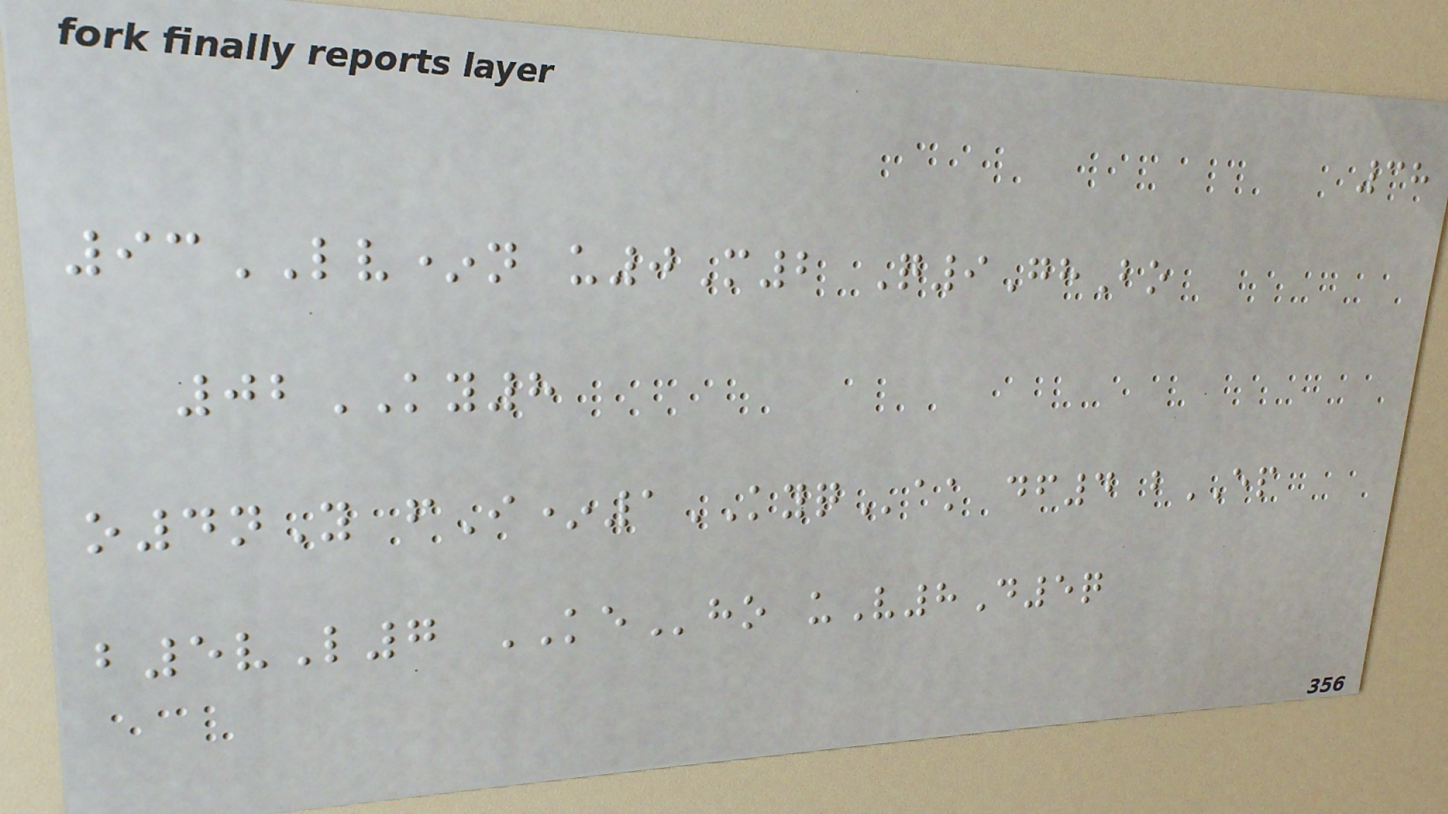38
93LV*n u0M2 Q9GhBo
02KY8
o4nY fI*1KYQak df4 bEP
b5vL7 KEho uV8D5q
